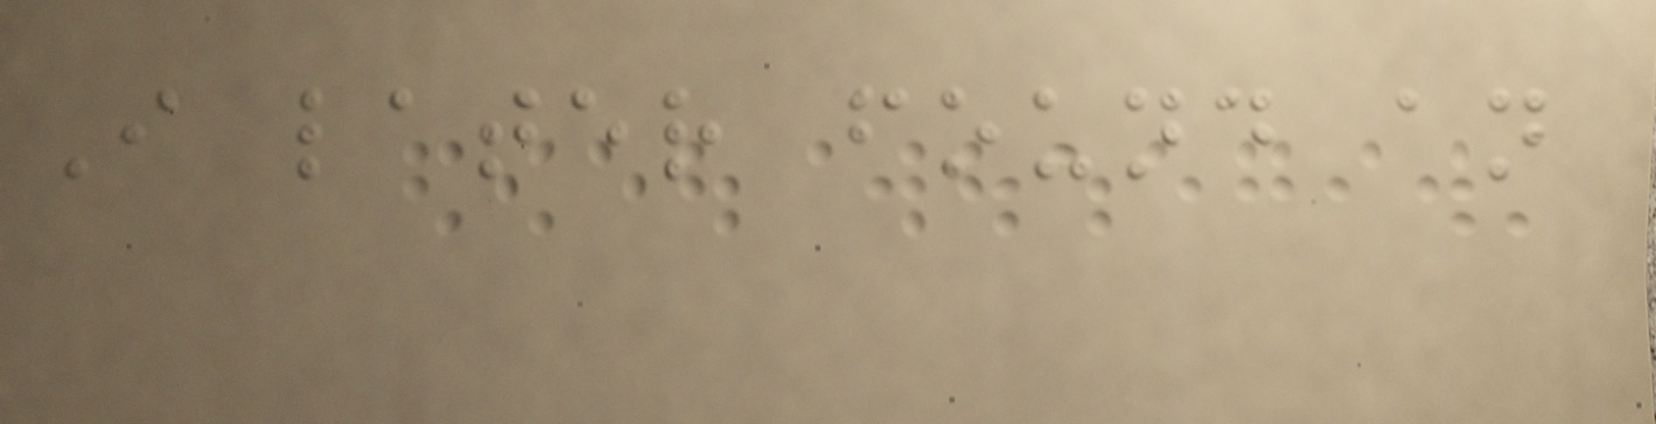I later found an
